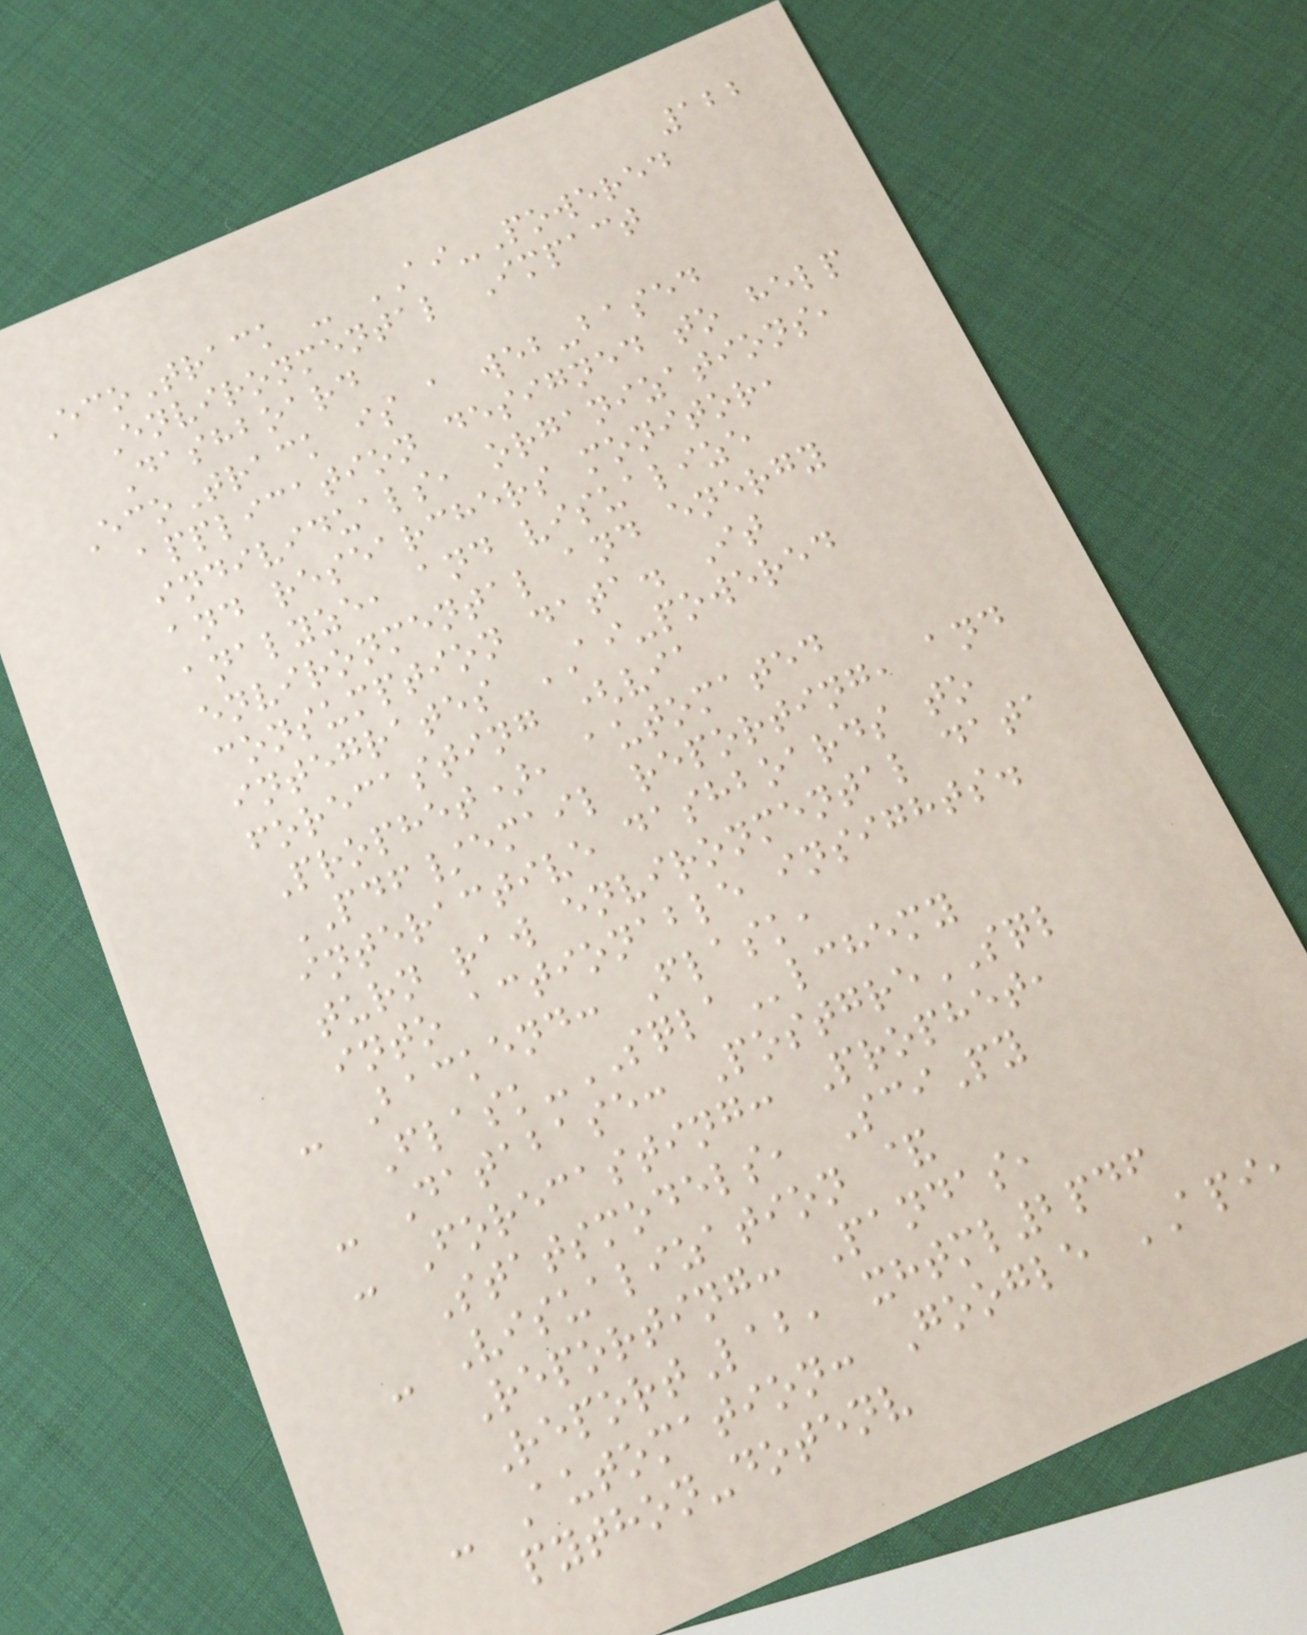122
EcoTrack - AI-Powered
Environmental Impact
Dashboard
EcoTrack is a web-based
application designed to help
individuals, organizations,
and researchers monitor,
analyze, and visualize
environmental and energy
consumption data. It
integrates AI-powered
forecasting (via
Prophet), automated
PDF/email reporting, and
interactive dashboards to
turn raw environmental data
into actionable insights.
- Backend: Flask,
Flask-SQLAlchemy
- Database: PostgreSQL
- Forecasting: Prophet,
Statsmodels, SciPy
- Visualization &
Reporting: Pandas,
ReportLab, xhtml2pdf
- Automation: Google API,
python-dotenv
